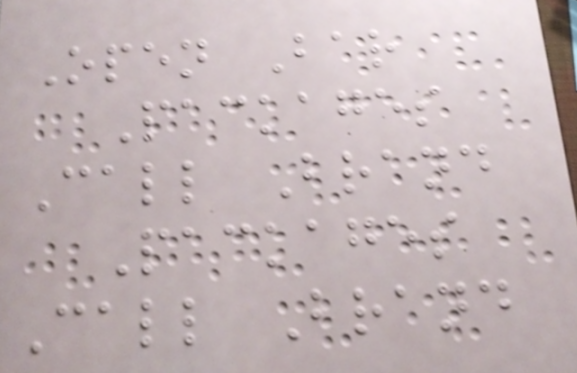Open Bar
Packages
Call Brand
Packages
Call Brand
